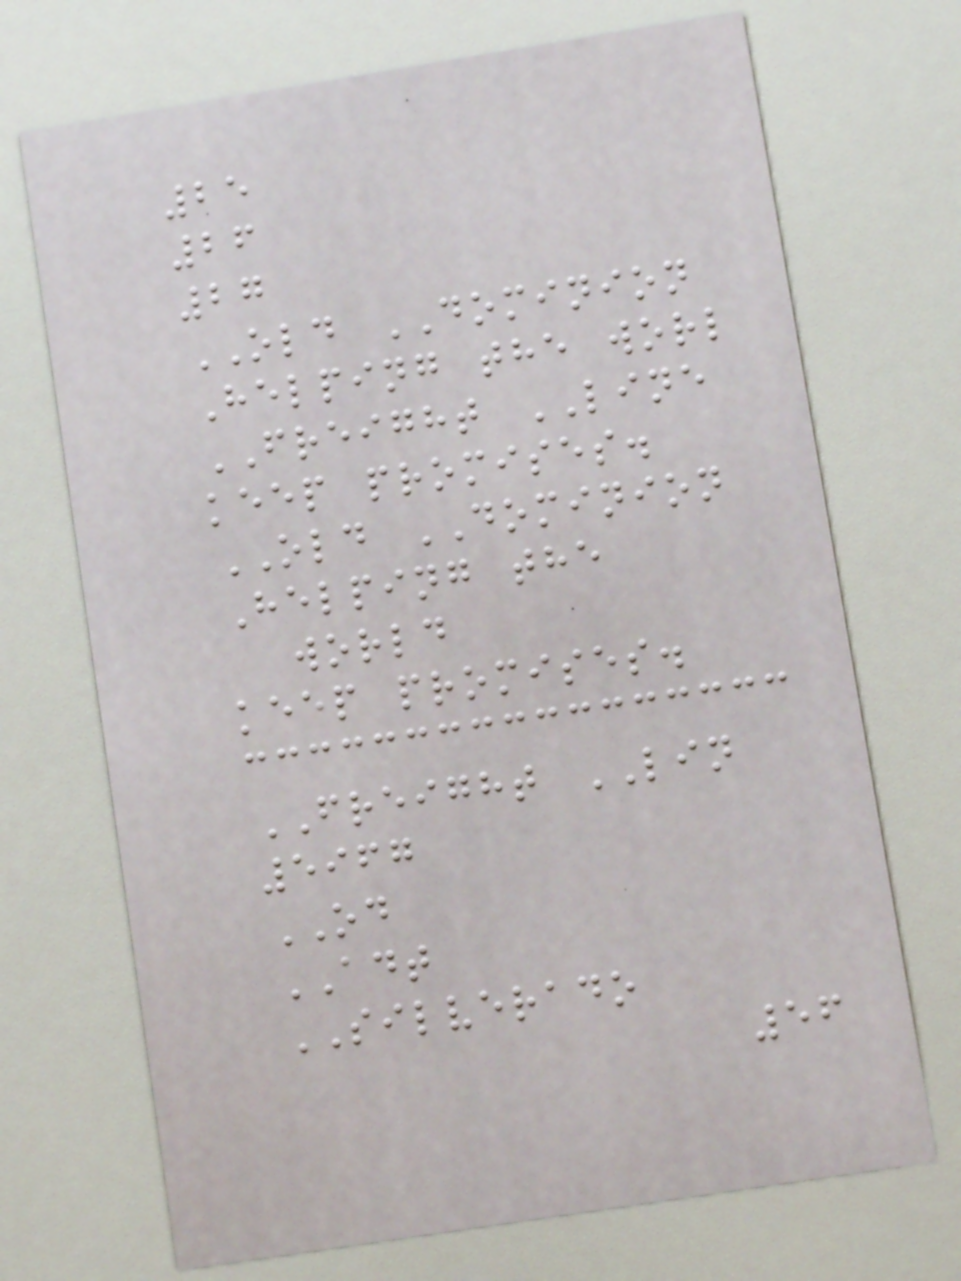25
26
27
OLD DOMINION
Helping the worl
FREIGHT LINE
keep promises.
OLD DOMINION
Helping the
world
keep promises.
FREIGHT LIN
5967
OD
ADT
SILVERADO
56
